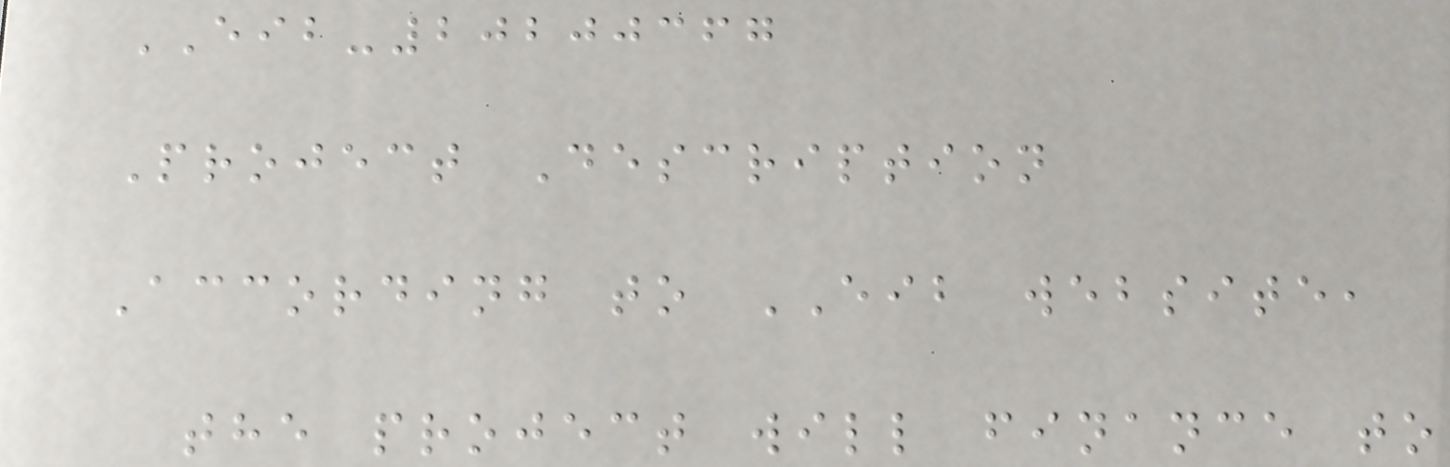EIB-20200367
Project Description
According to EIB website,
the project will finance to
